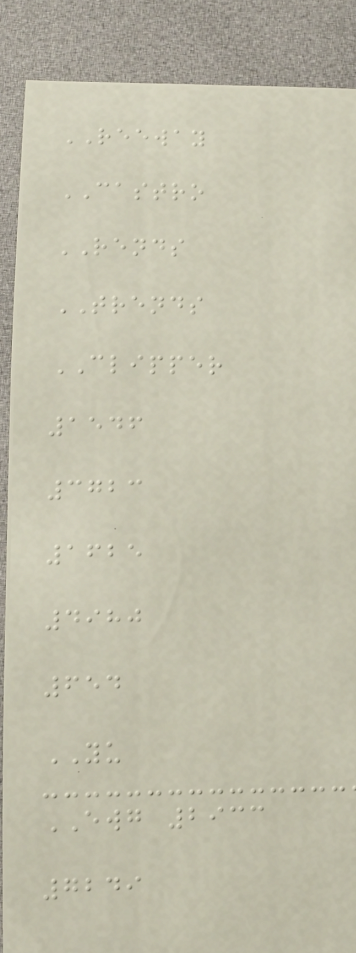REEWAY
CASTRO
RENDS
TRENDS
CLIPPER
1546
3723
1625
4980
654
YU
EWG 2933
7249
